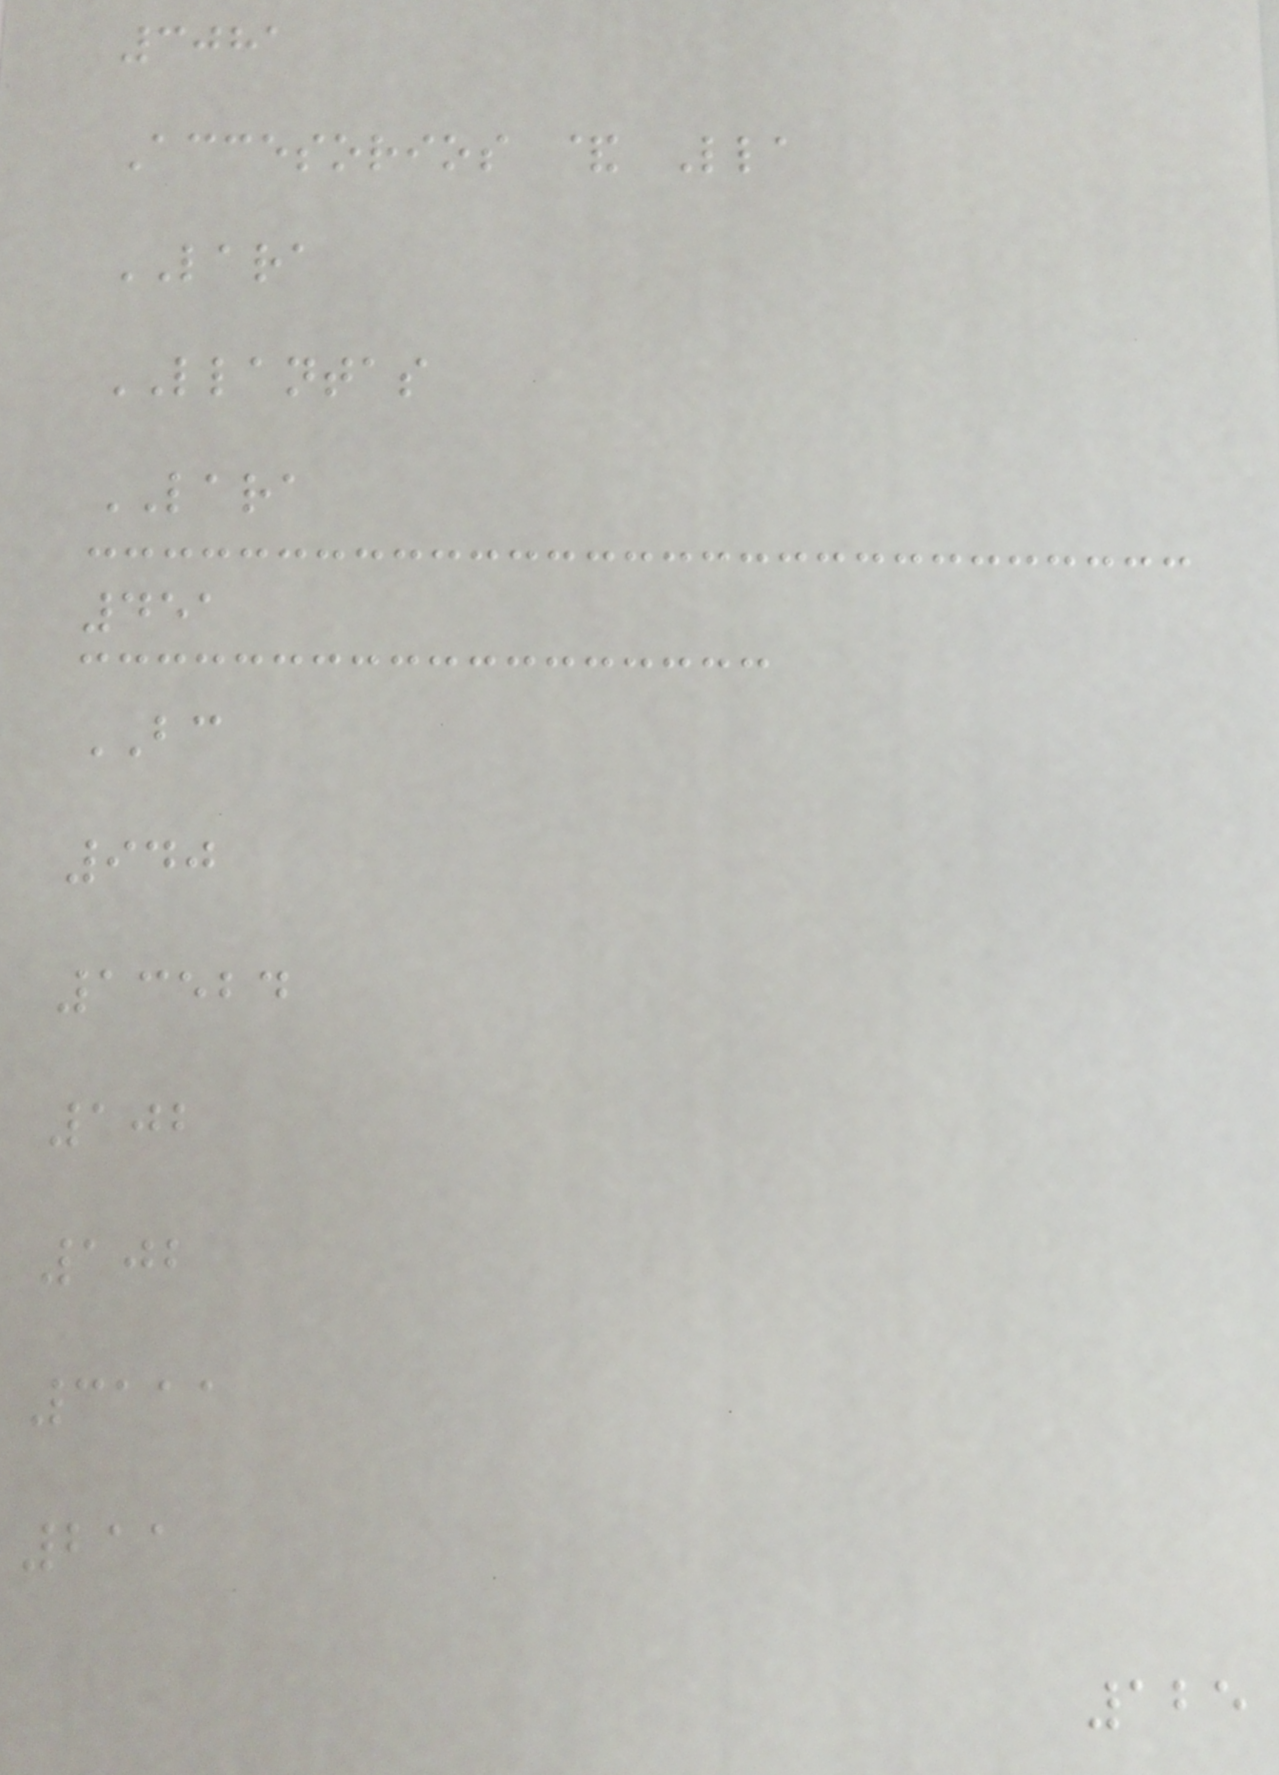3081
Accesorios & Lla
LARA
LLANTAS
LARA
451
BC
940
13524
102
102
3111
211
125
